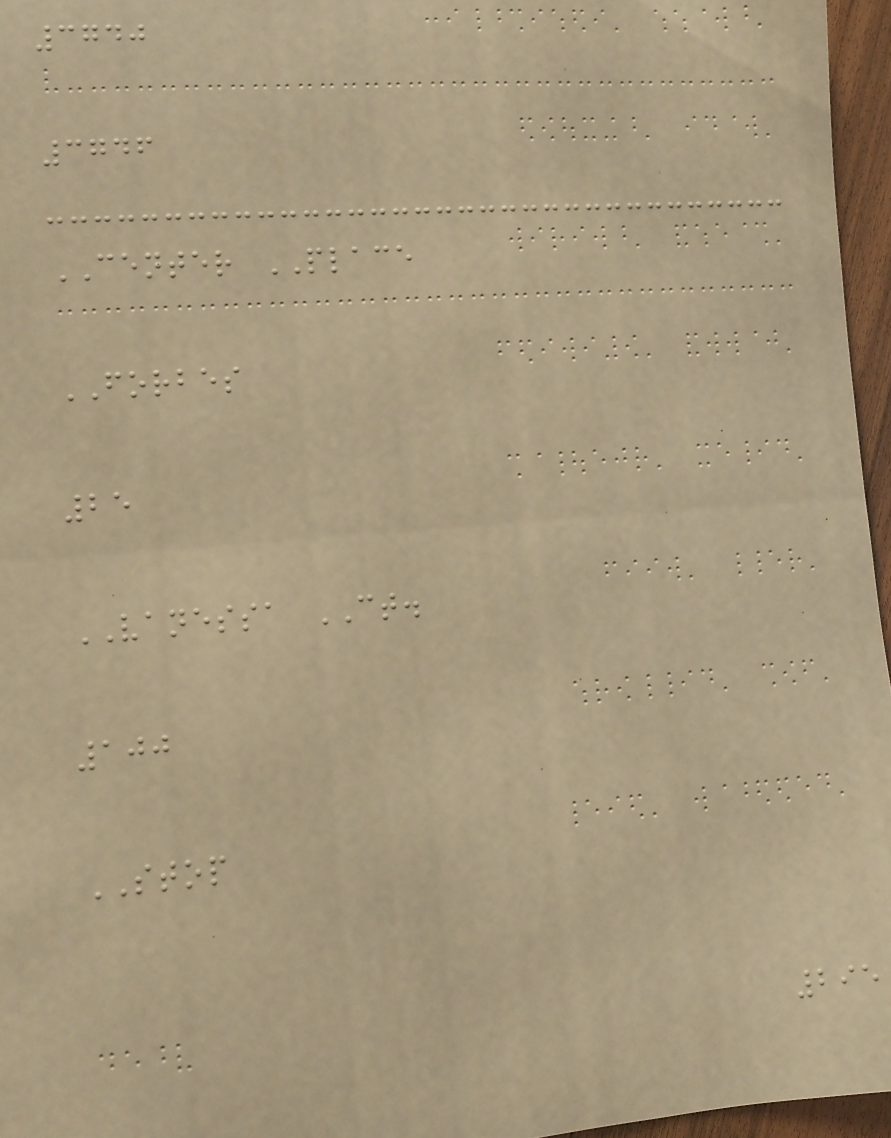3740
3746
CENTER PLACE
FORBES
25
VANESSA CT.
100
STOP
295
